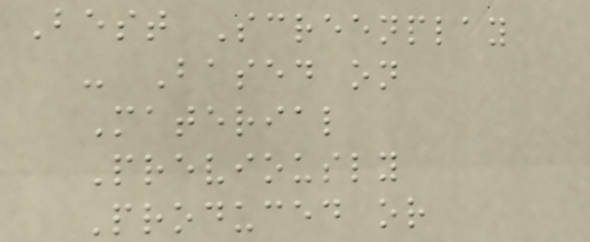Best Screenplay
- Based on
Material
Previously
Produced or
